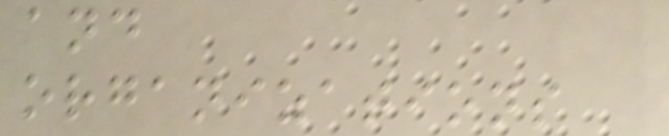and
organizations
